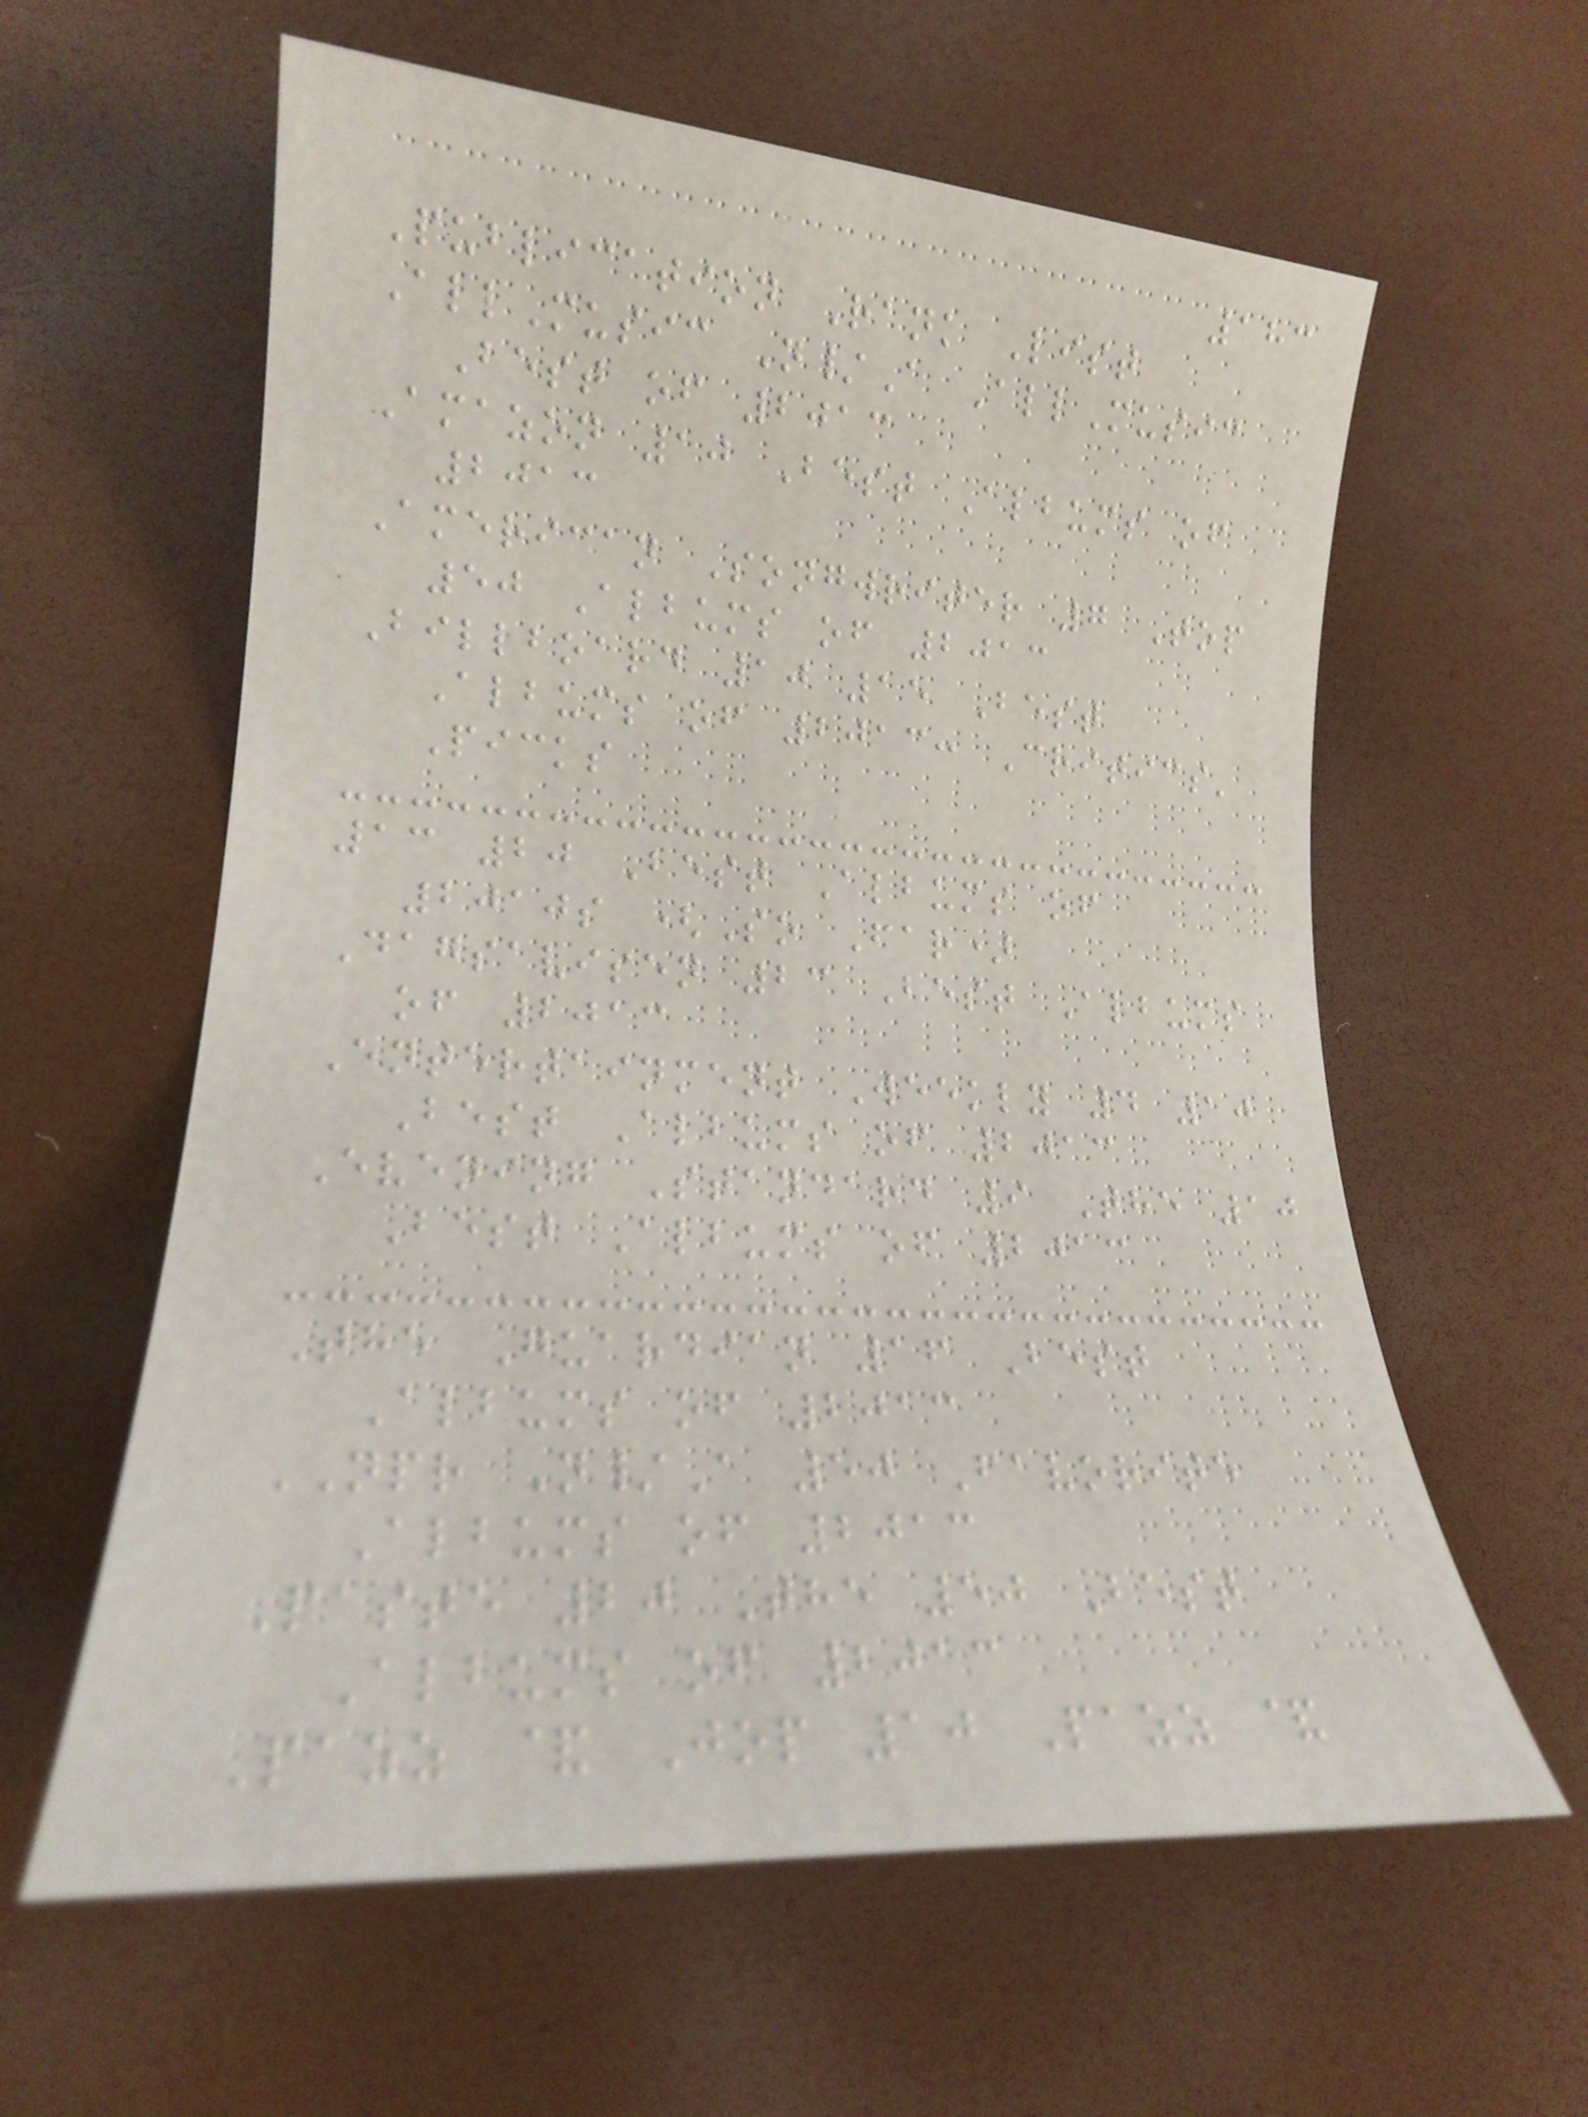183
Publication Rank List
AllMusic N/A AllMusic
Best of 2013
Amazon 10 Best Albums of
2013
American Songwriter 7 Top
50 Albums of 2013
Billboard 10 15 Best
Albums of 2013: Critics'
Picks
13 20 Best Albums of
2010s (So Far)
Dagsavisen 23 Best Albums
of 2013
Entertainment Weekly 4 10
Best Albums of 2013
Evening Standard 9 The 10
Best Albums of 2013
The Guardian 16 Best
Albums of 2013
NPR N/A 50 Favorite
Albums of 2013
Paste 20 The 50 Best
Albums of 2013
Pazz & Jop 10 Pazz &
